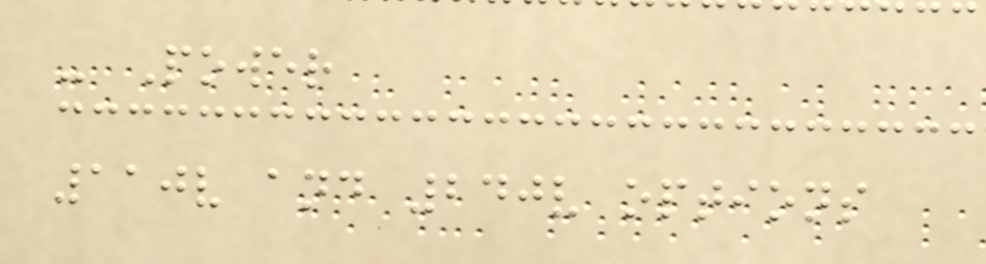- Power
110v and 240v options
